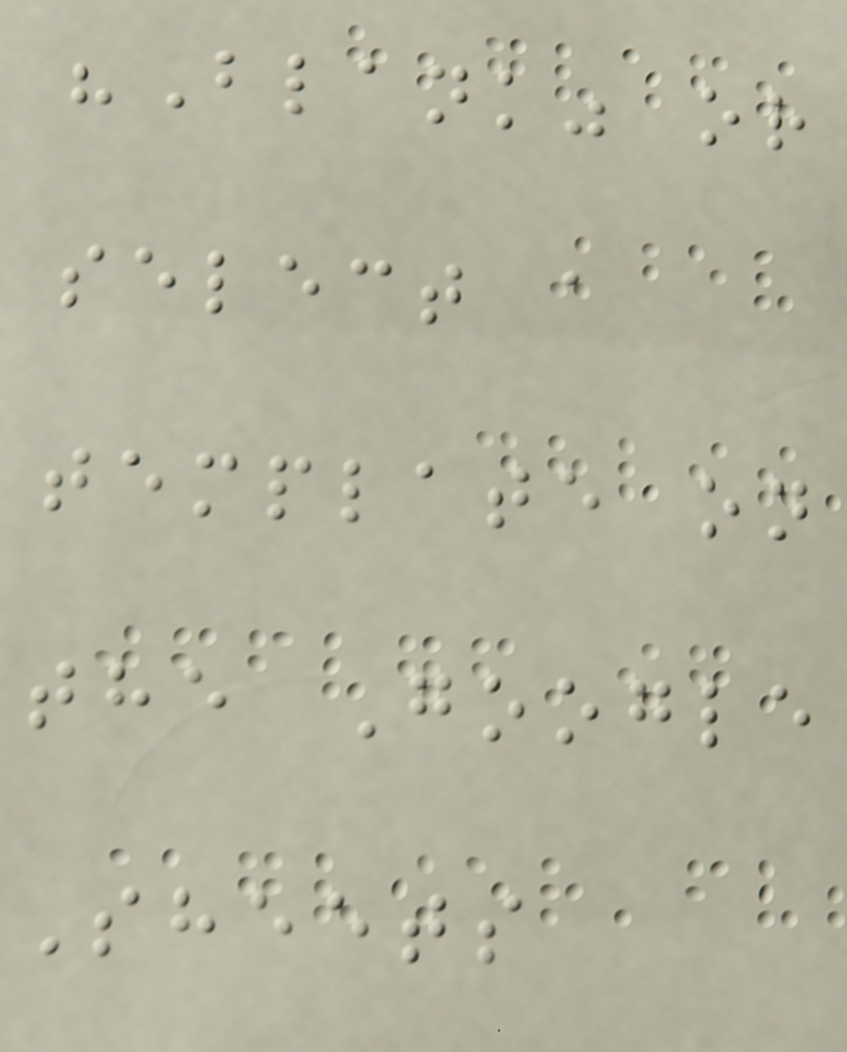"Blank" or
select a
template on
the Google
Sheets
